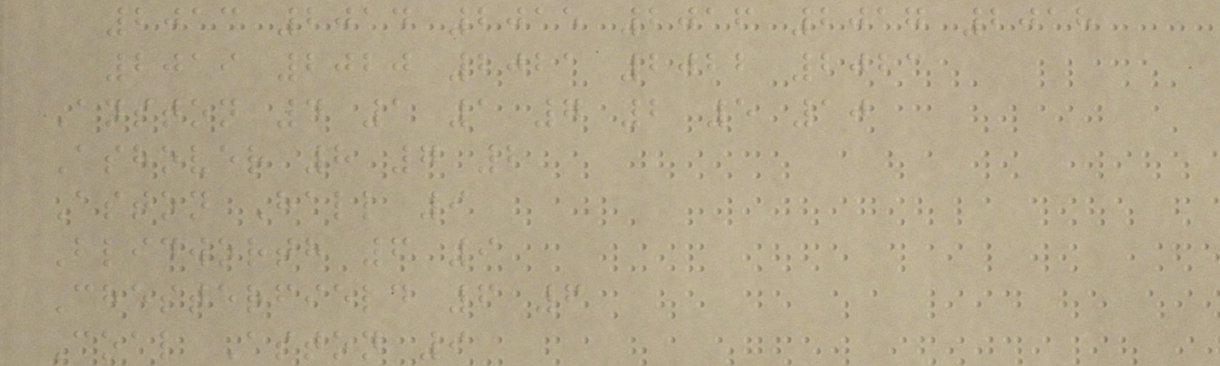2013 2014 2015 2016 2017 2018
2019 2020 2021 2022 2023
Anston 4 1 1 7 2 5 10
Ashover 8 7 2
Aston Hall 9
Blidworth 6 9
Chesterfield 6 6
Coal Aston 9
